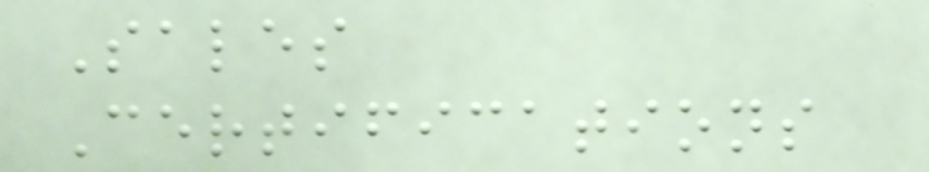Sales
Certifications
